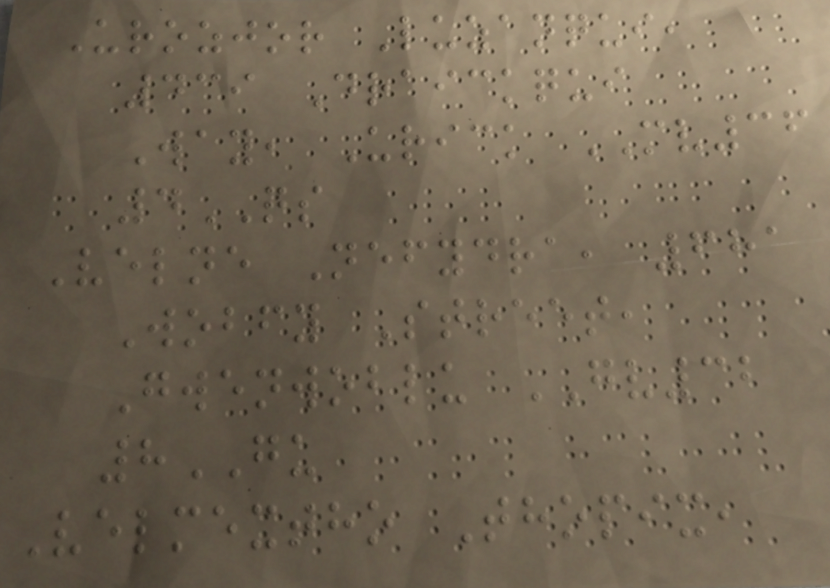Urozjor Luzanqui,
439 Draickqui
Way, Urick MV36
4QS
Velne Nefydra, 681
Wobfy Street,
Gwenwoblu GV32
8GU
Velmextho Thopix,
